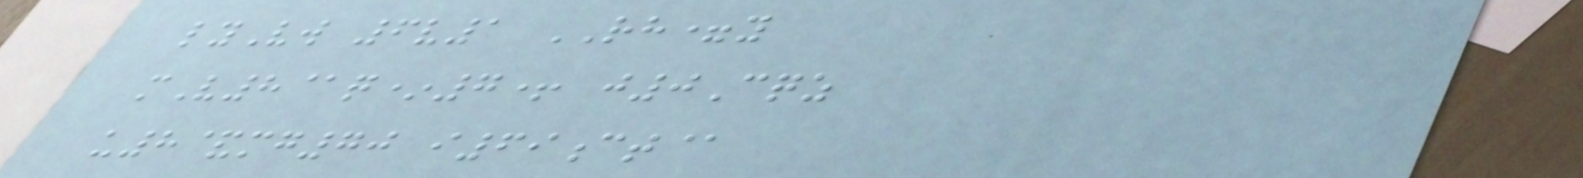lyVw 6v1 RH=y
mV8@q*7+ j0Cqz
u8&mg70 i69ct@
